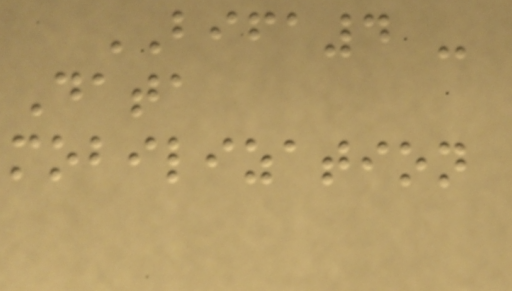BIFA4 -
Data
mobilization
